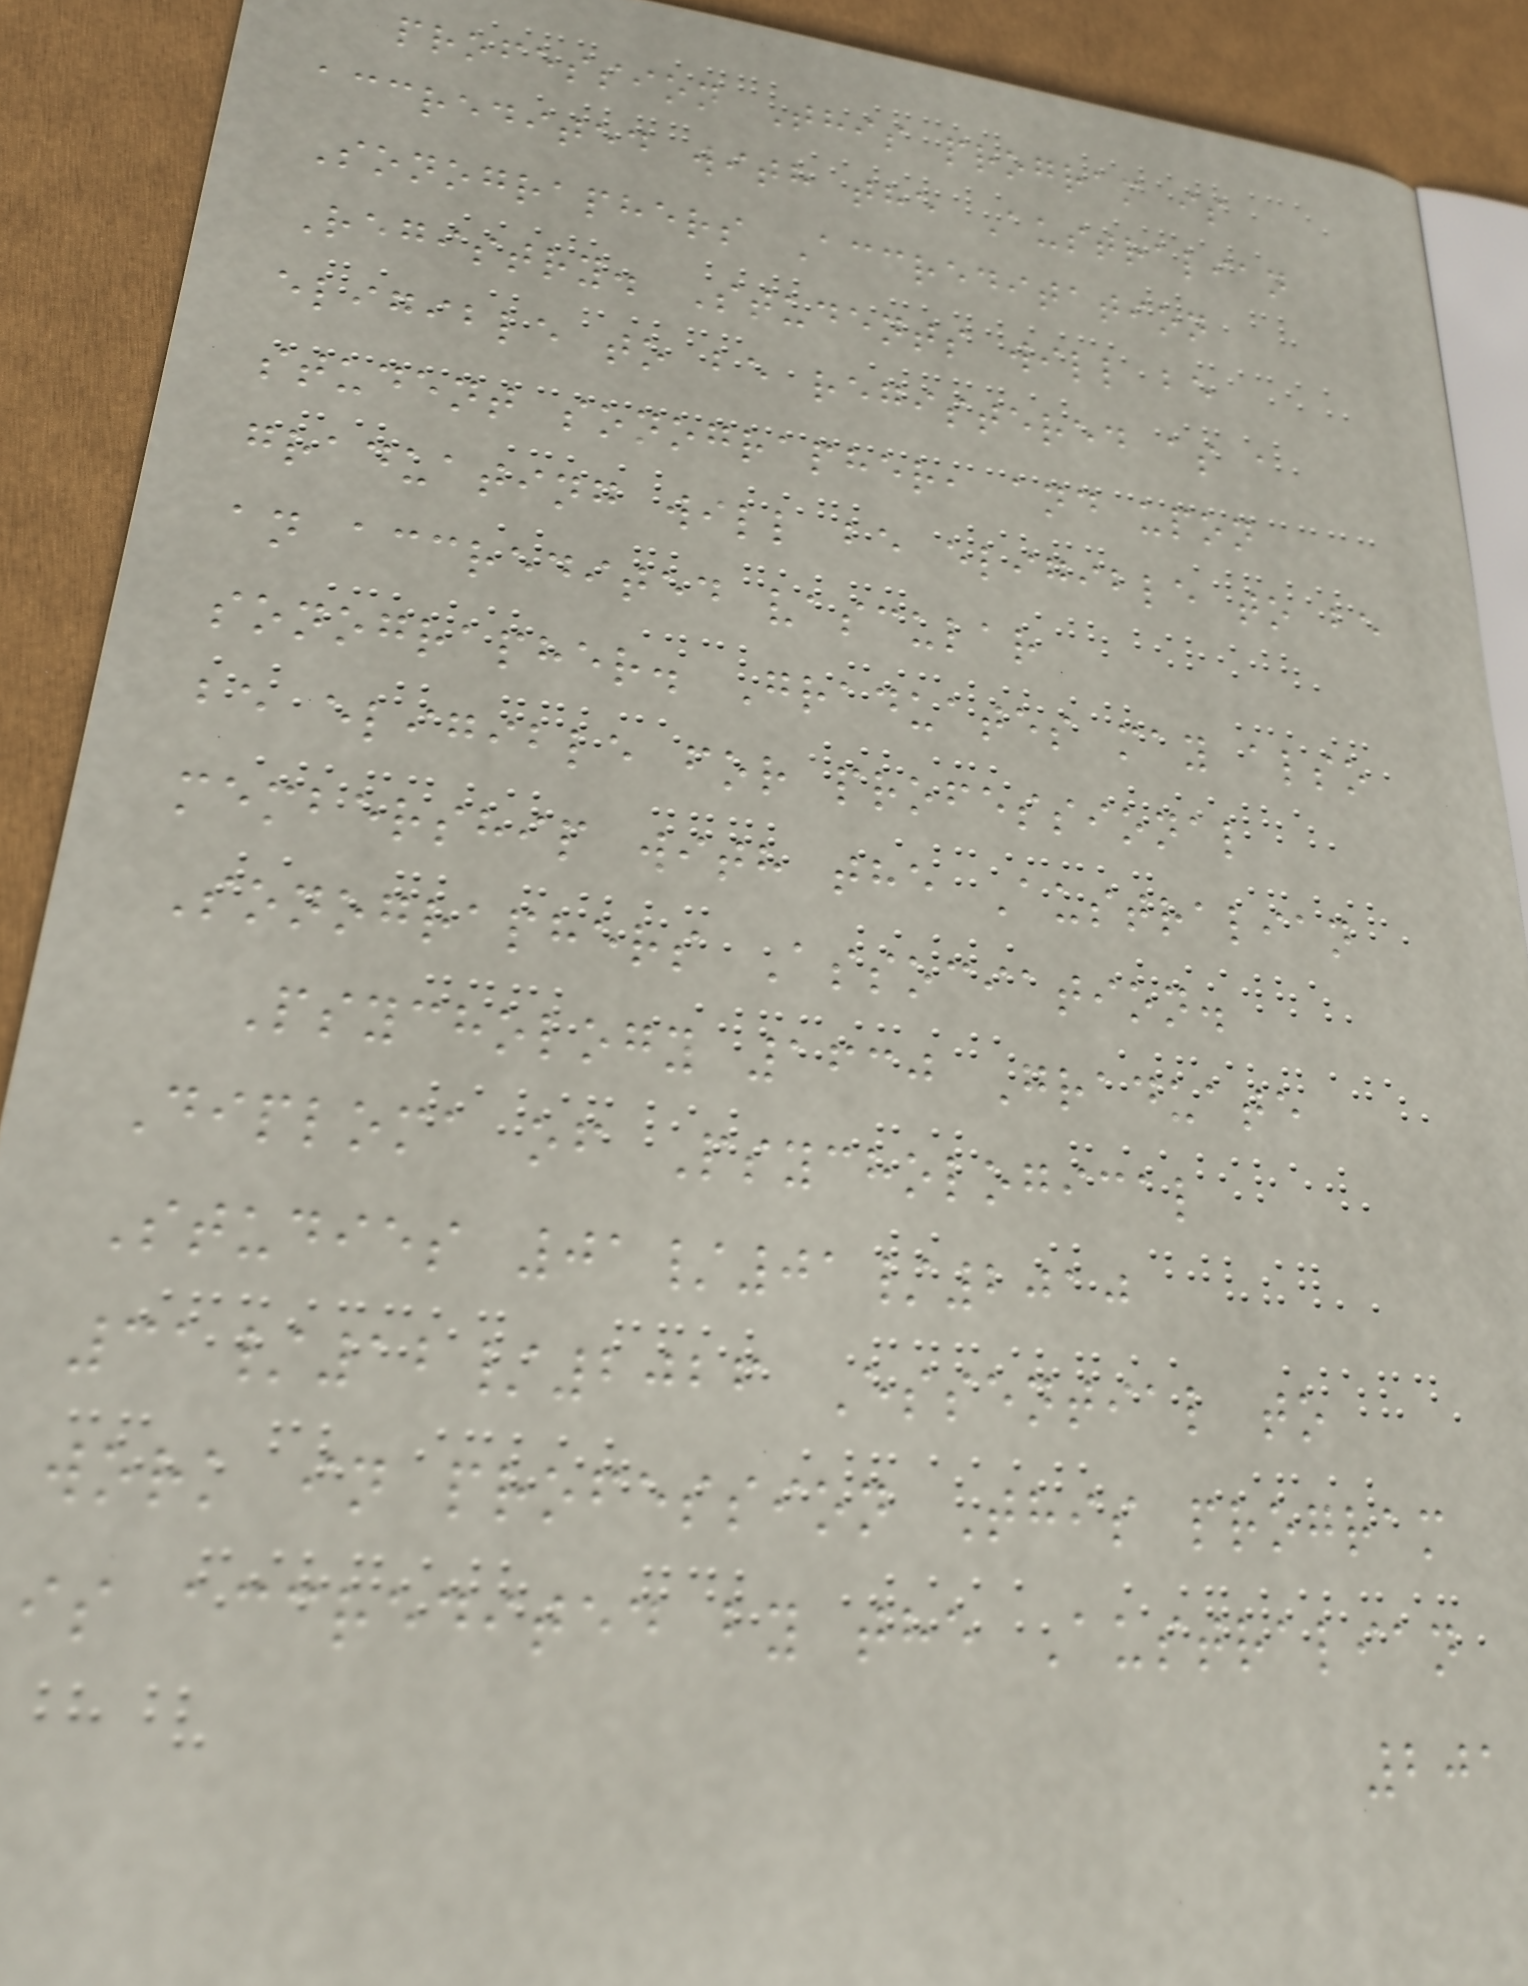profession This program is
accredited with the Australian
Sonographers Accreditation
Registry. Students will be
eligible to be registered as a
student sonographer, and upon
graduating will be eligible to be
an accredited vascular
sonographer. Graduates may also
be eligible for professional
membership with the Australian
Sonographers Association.
Psychology 1630 Graduate
Diploma of Psychological
Studies 01/01/2010
31/12/2026 Essential to
work in profession This program
is accredited by the Australian
201
